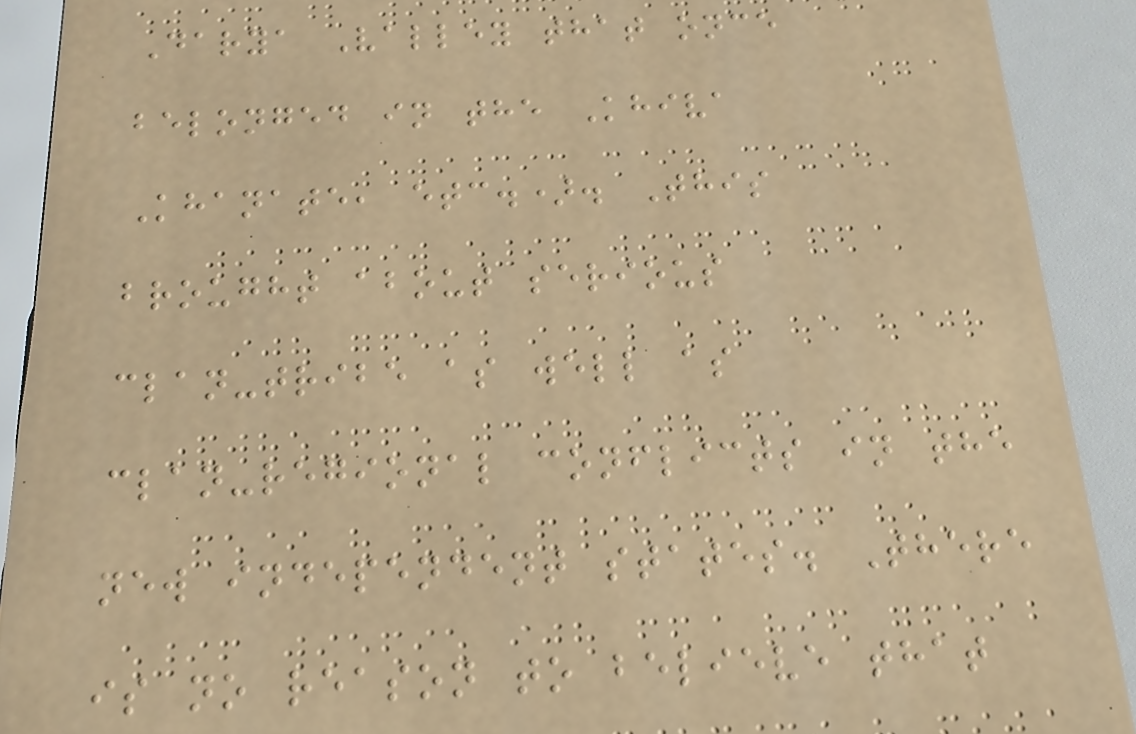Darya Valley that once
belonged in the Khiva
Khanate, etc.). This
brought about serious
clan-tribe as well as
clan-regional conflicts in the
new independent states. There
is no reason to believe that
